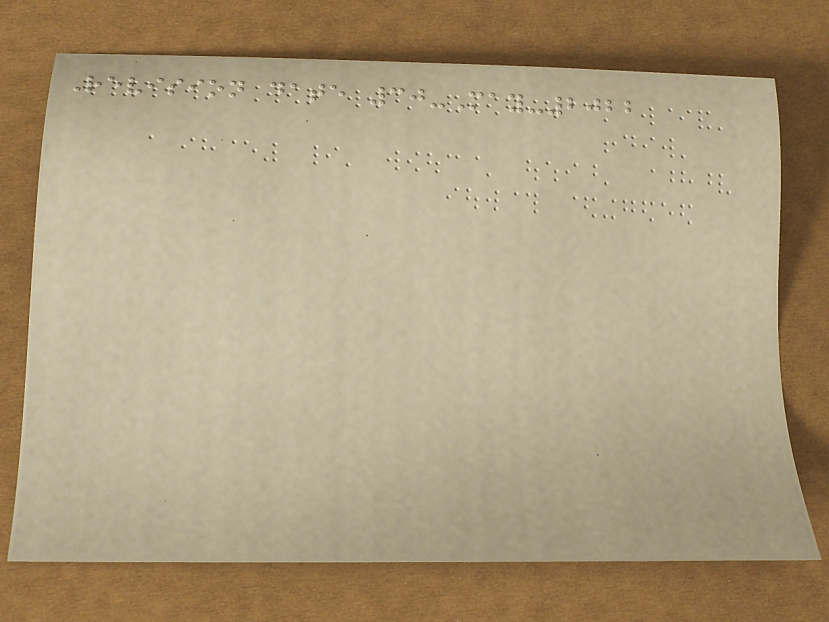Revision date 30-May-2022
